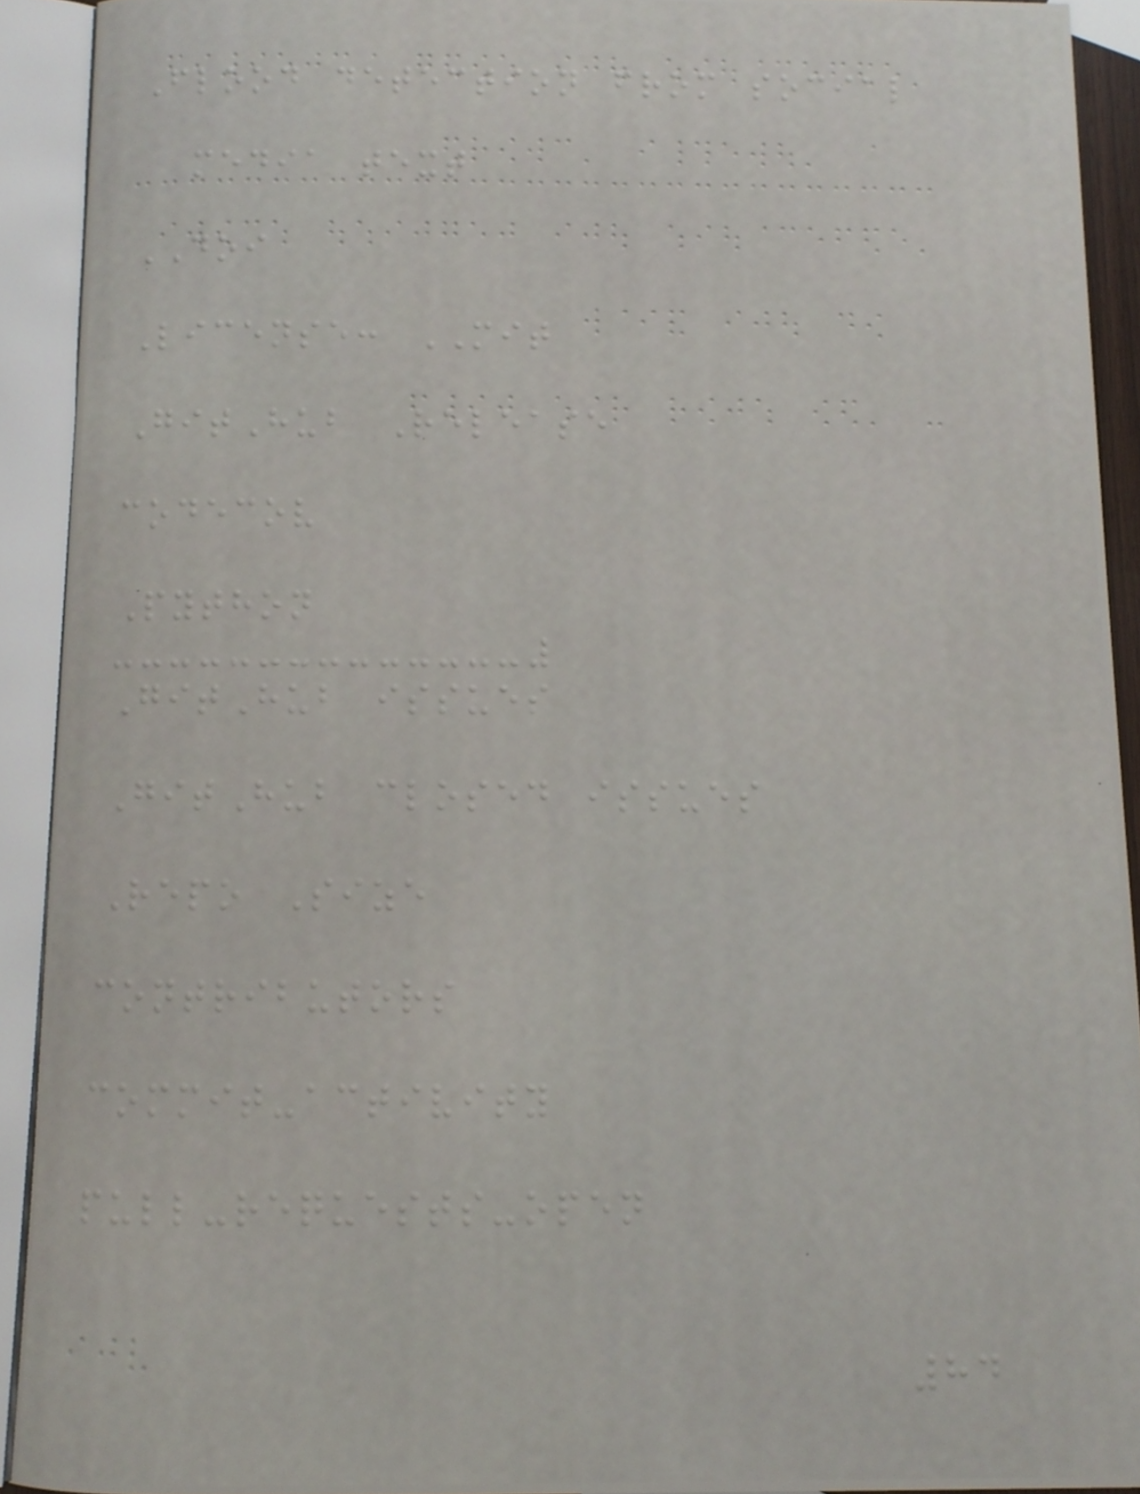Flood detection from social
media text
DOI
License: MIT
GitHub Release
codecov
Python
GitHub issues
GitHub closed issues
Repo Size
contributors
commit-activity
pull-requests-open
84
